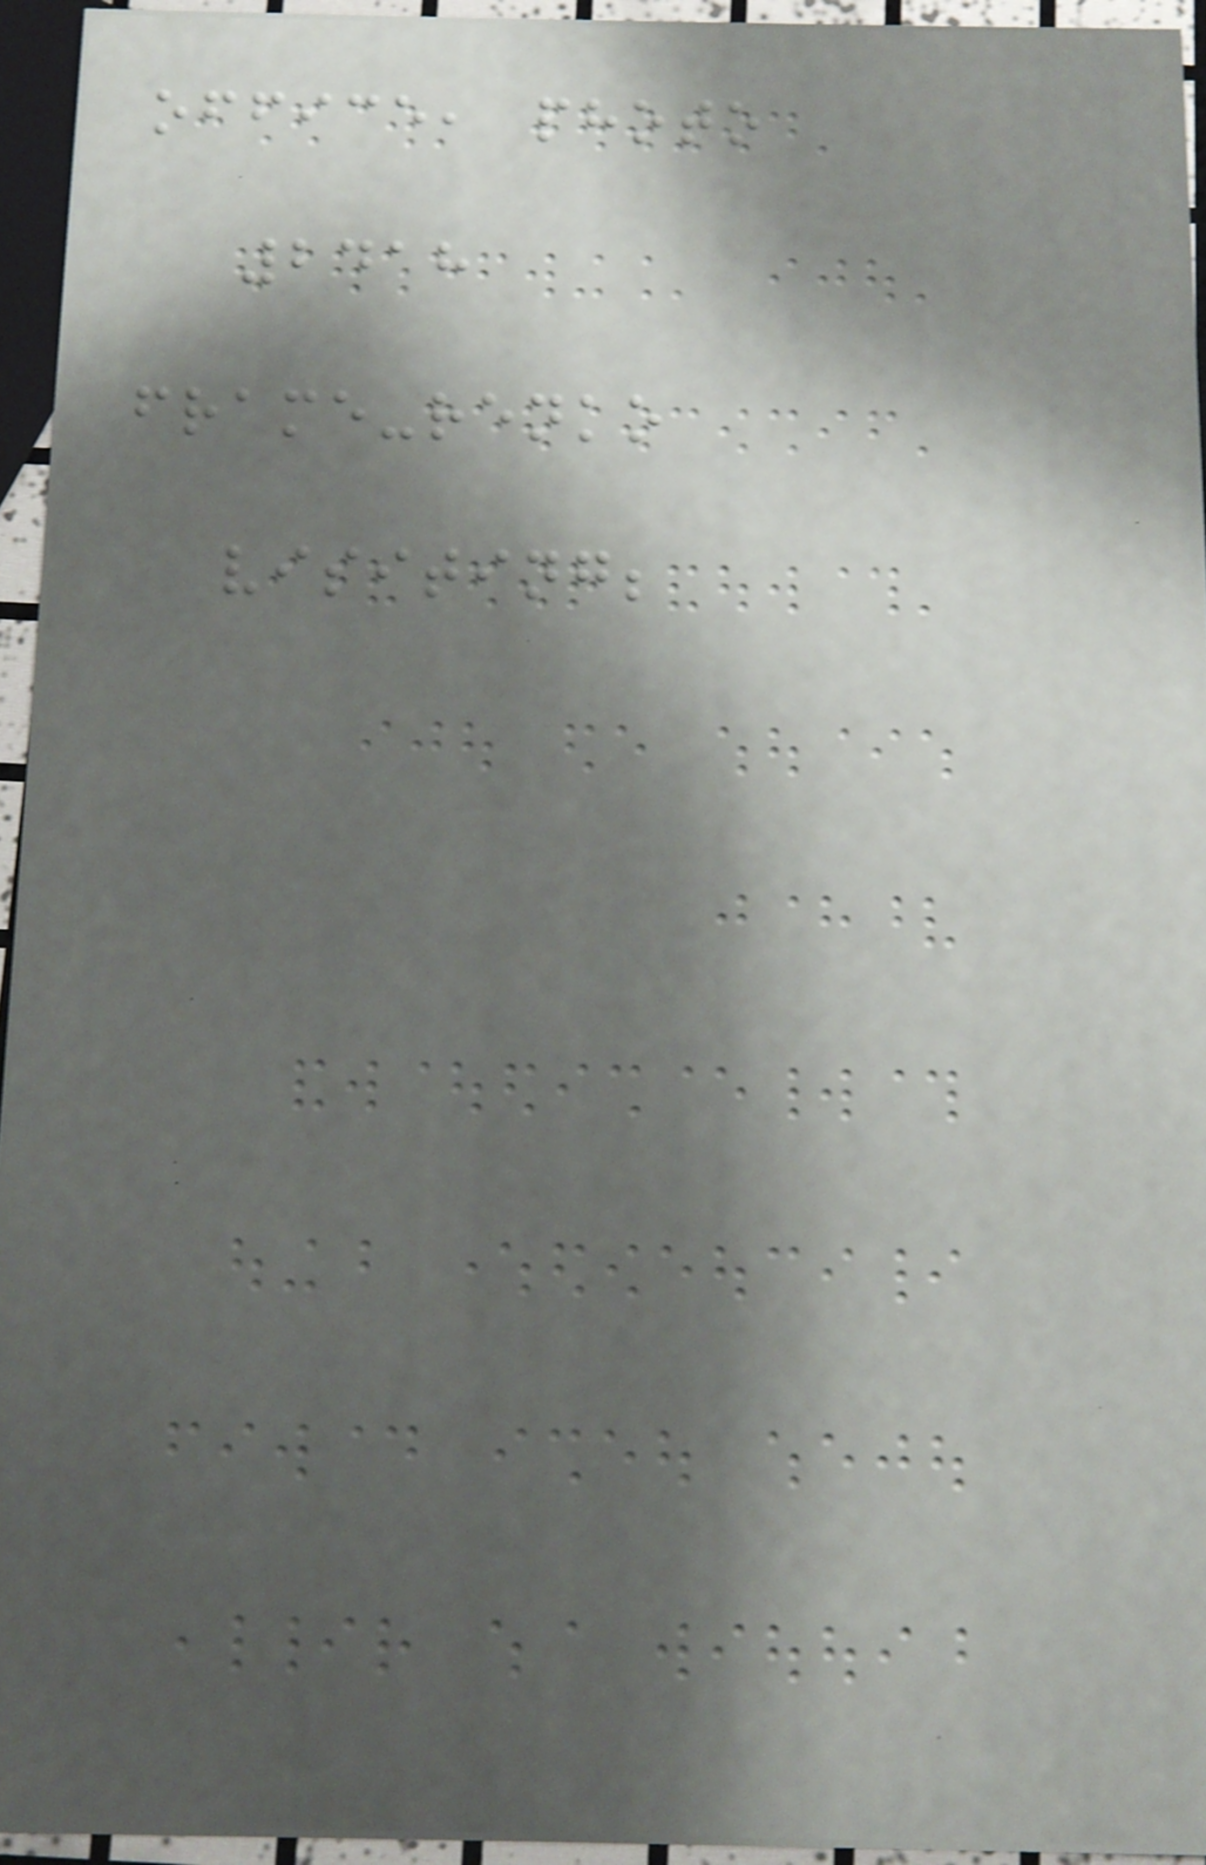office, photo
2418
frame-renko
visiting;
